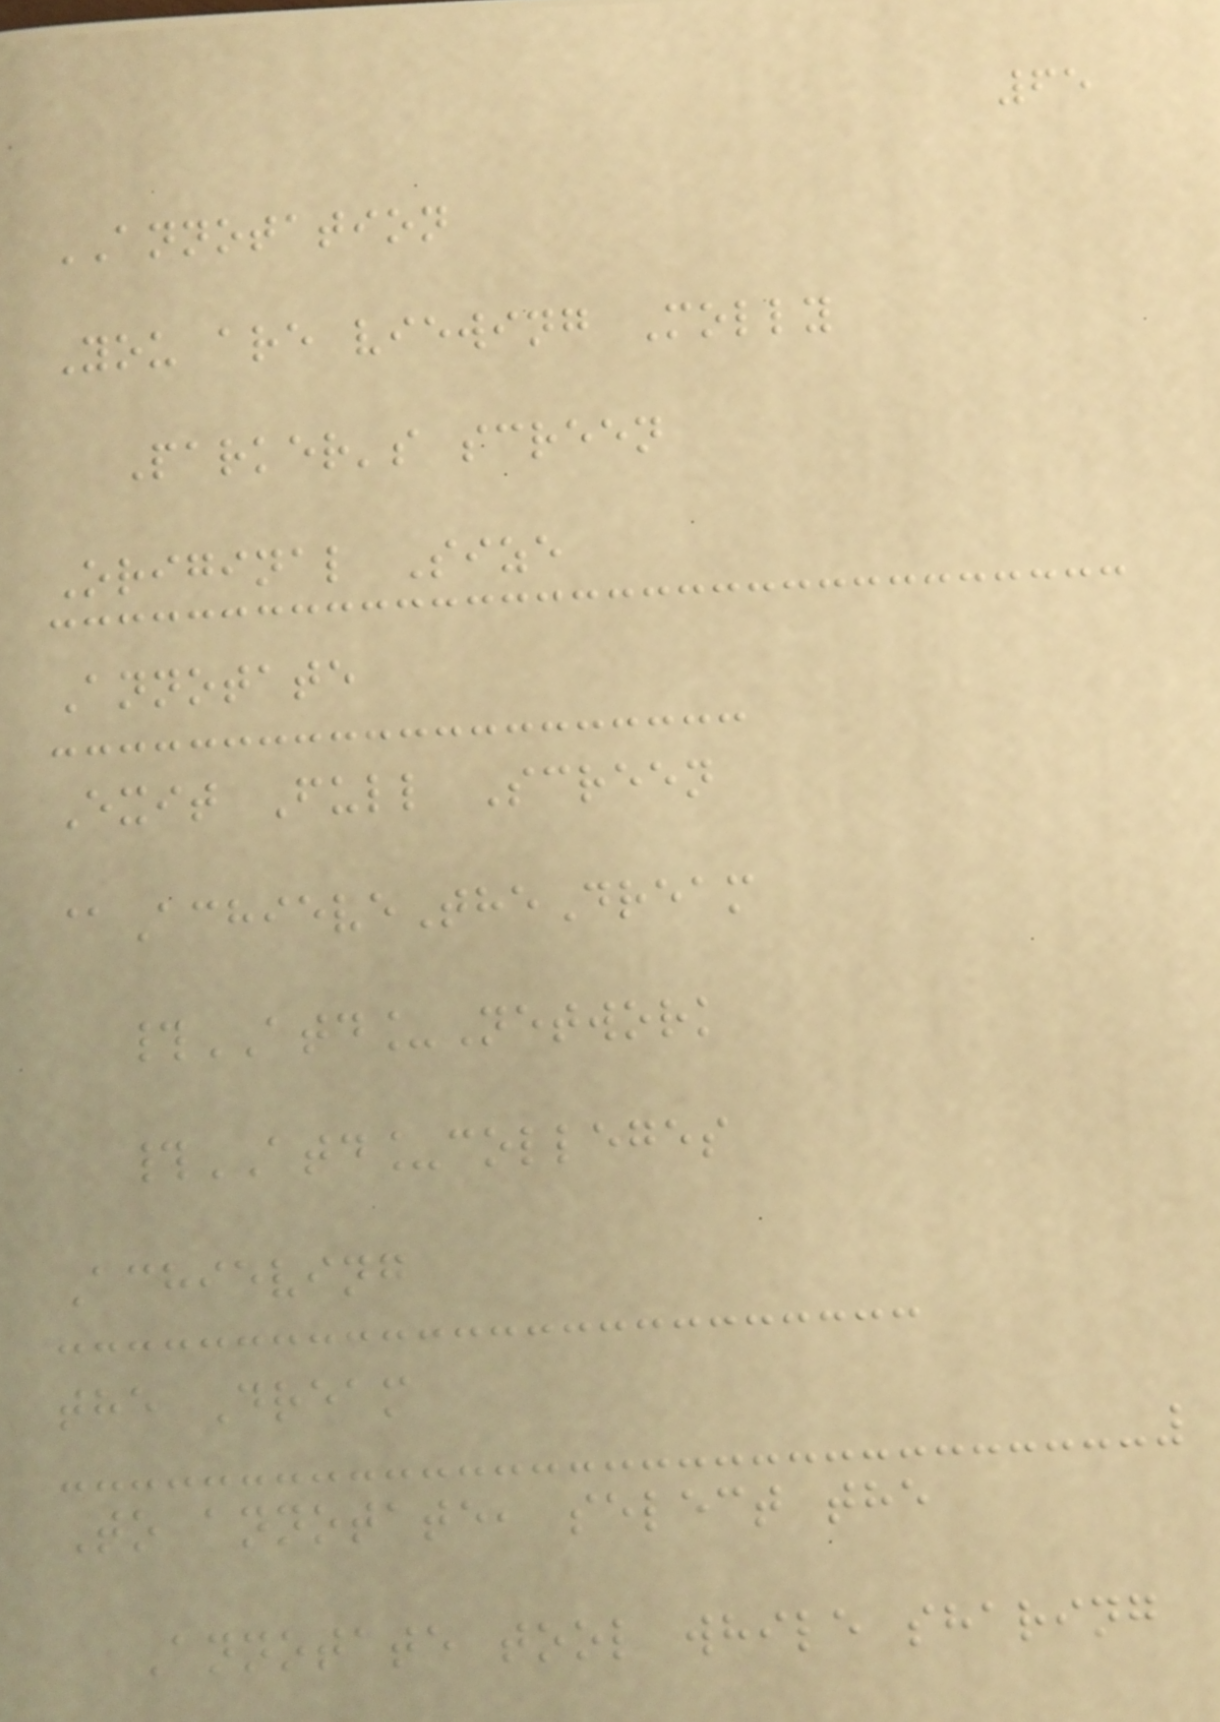65
ANNOTATION
You are viewing Molly
Parker's screen
Original Size
Annotate
Exit Full Screen
@AchieveTheDream
#ATD_Network
#ATD_colleges
Achieving
the Dream
To annotate, select the
Annotate tool while sharing
